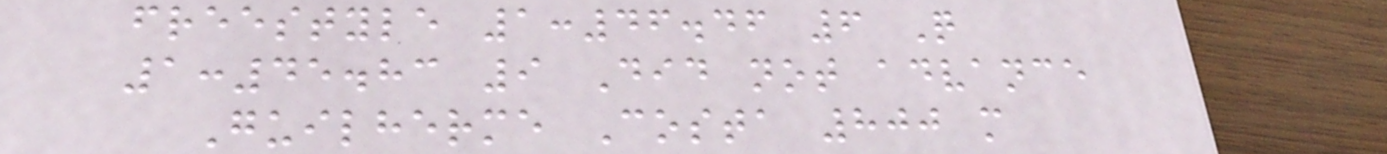freestyle 1:46.46 6 Q
1:45.83 9 Did not advance
Guilherme Costa 800 m
